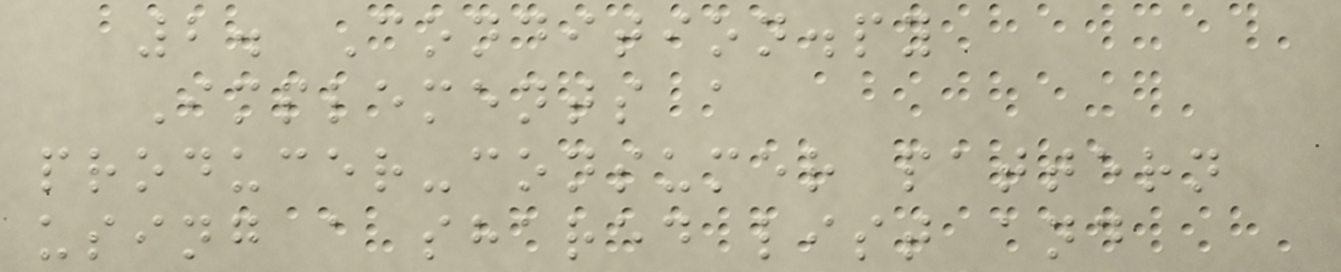2. Condition.py
Implements a
producer-consumer pattern
using a shared list and
